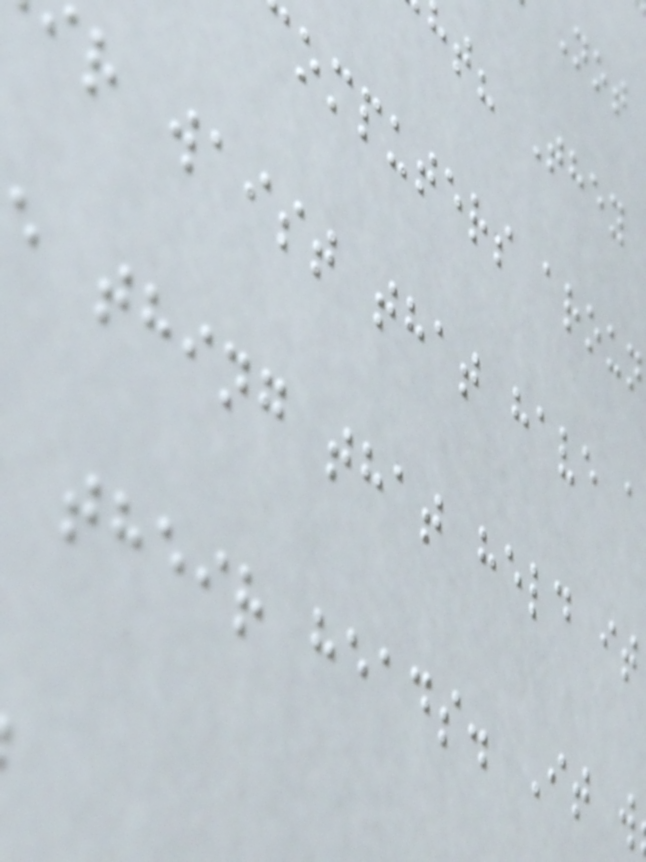ht? They
omputers aroun
r waist that have a
thing that held it
their heads. It w
